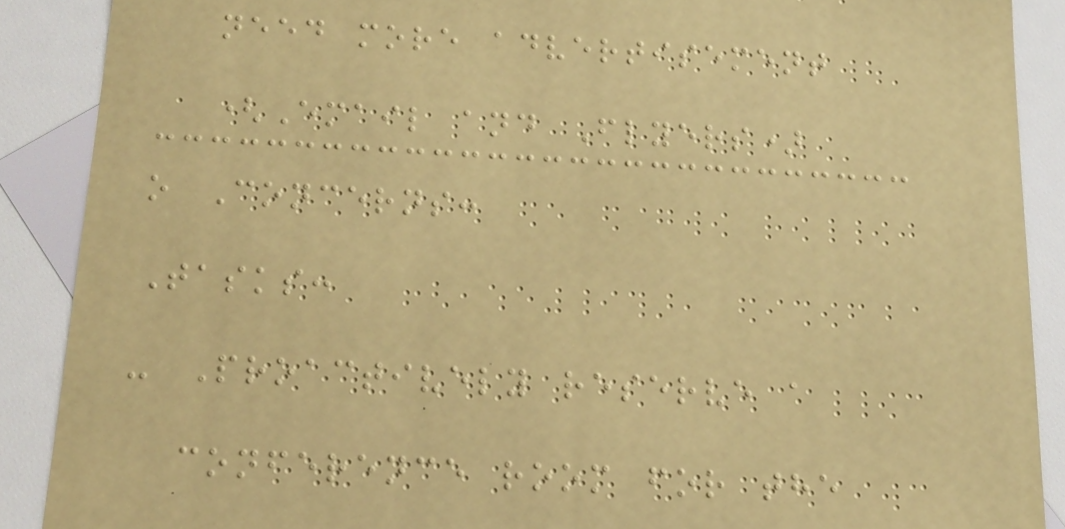need more advertisement
(Email and Flyers)
o Concerns:
Tasks:
- Proactively reserve a
conference room for the
